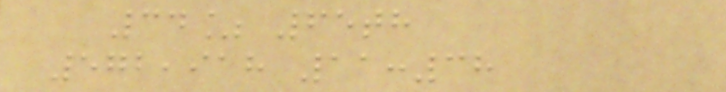34% 65th
572,918 11:38
